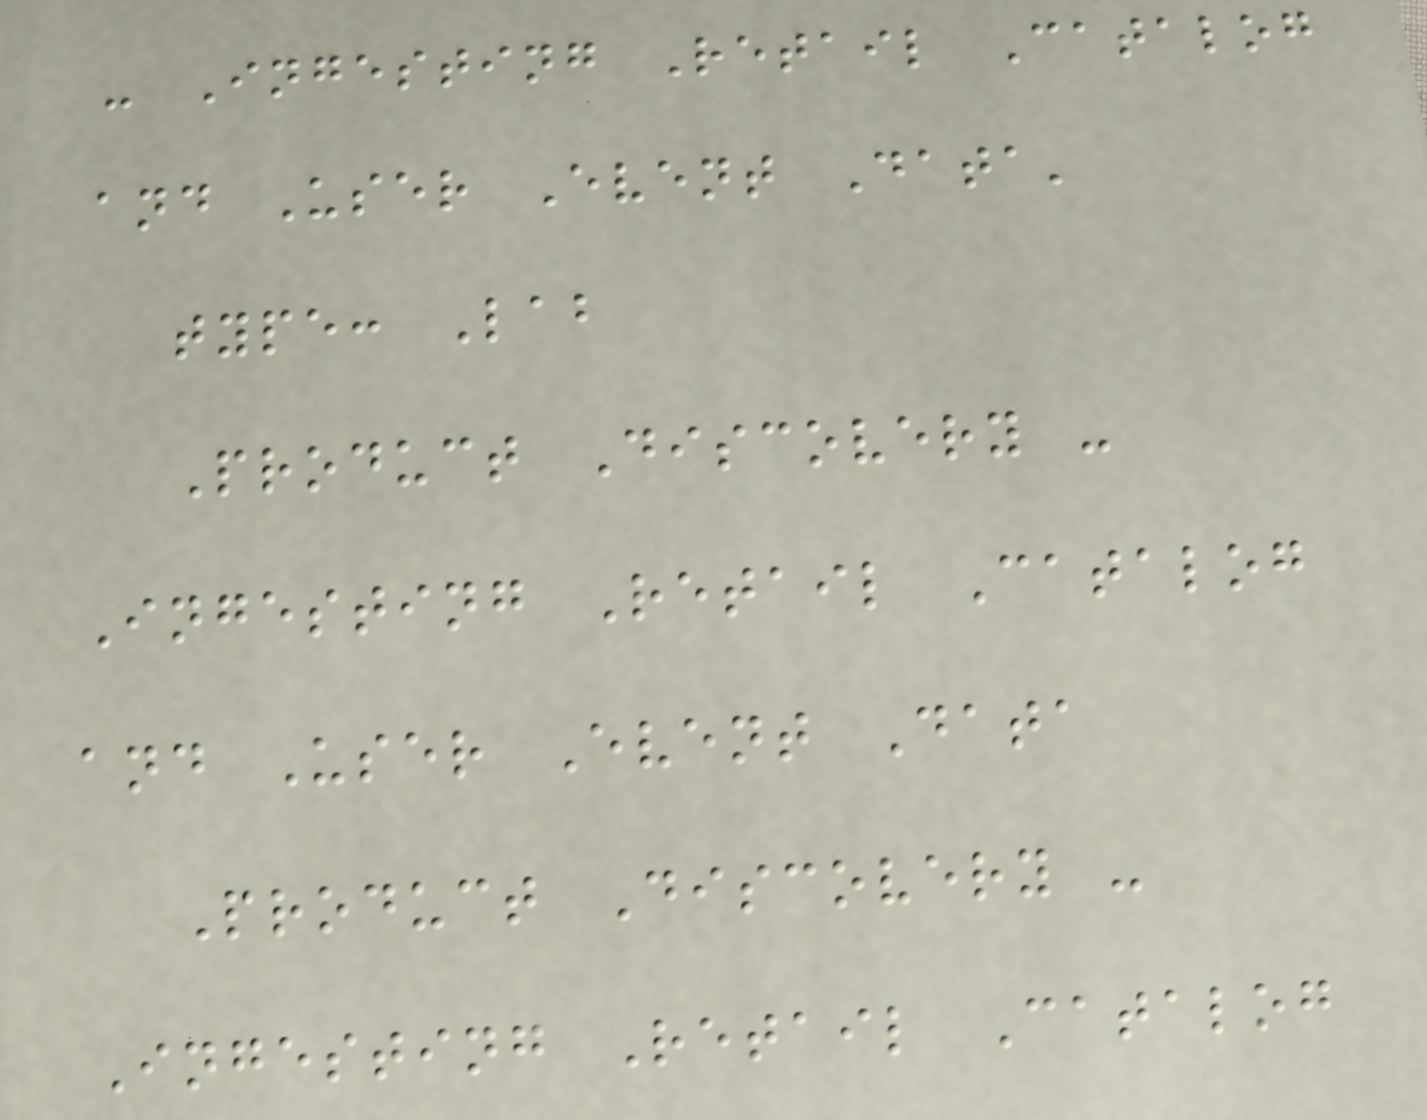- Ingesting Retail Catalog
and User Event Data'
type: Lab
Product Discovery -
Ingesting Retail Catalog
and User Event Data
Product Discovery -
Ingesting Retail Catalog
